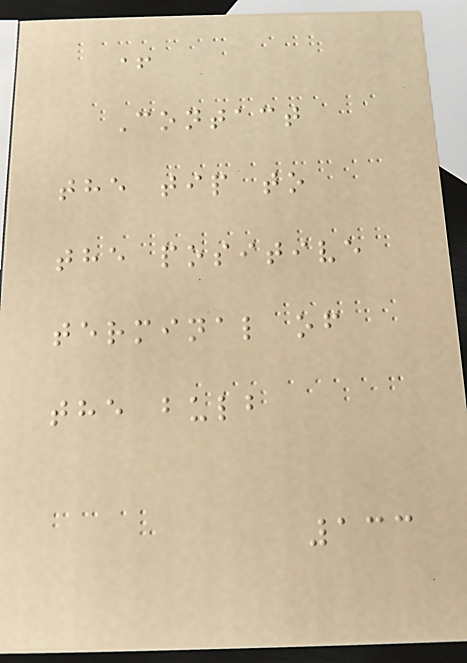+
Contact
the tip to
the positive
terminal of
the bulb
133
